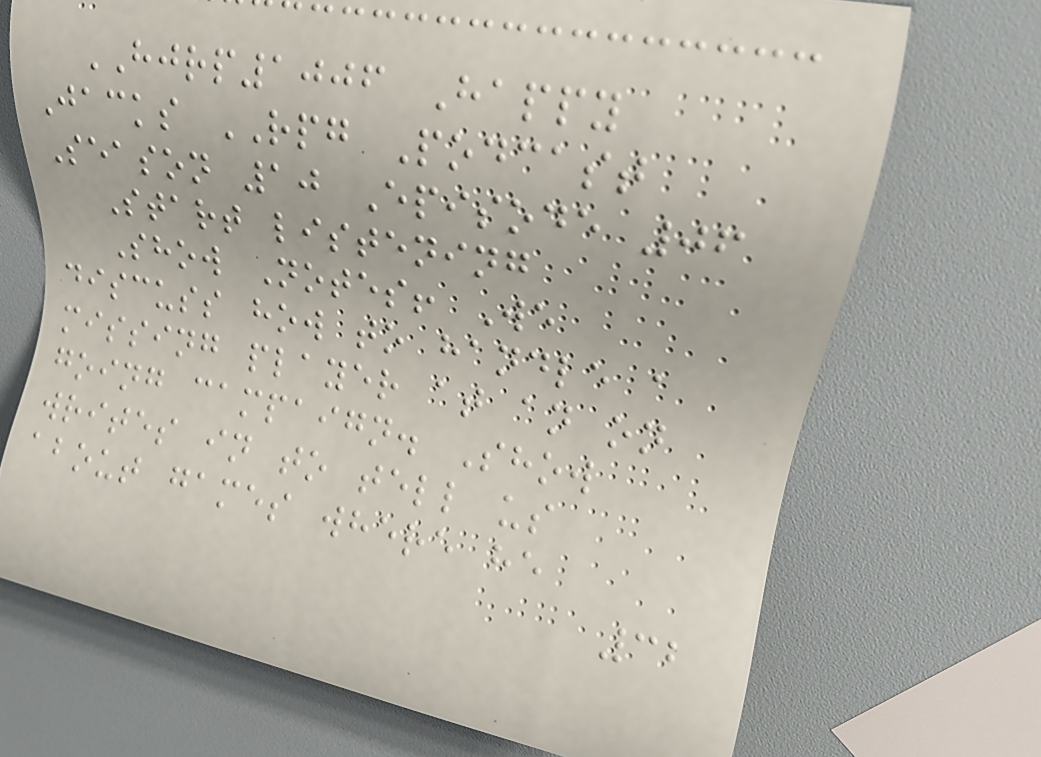HJRP1006 Happy
Jacks RPG Podcast
Season 10 Episode 06
Start listening
Show Notes! We
discuss how to handle a
missing player at an on
going campaign. Show
writes in to tell us
about games where he
32
